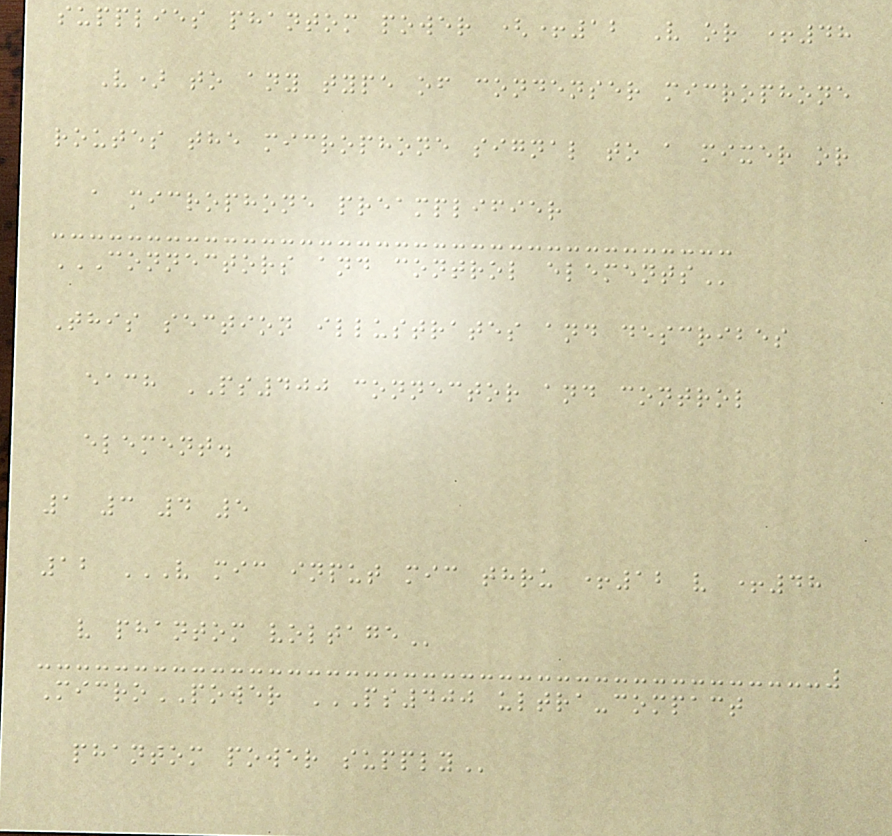supplies phantom power (+12 V or +48
V) to any type of condenser microphone
routes the microphone signal to a mixer or
a microphone preamplifier
CONNECTORS AND CONTROL ELEMENTS
This section illustrates and describes
each PS400 connector and control
element.
1 3 4 5
12 V MIC INPUT MIC THRU +12 V +48
V PHANTOM VOLTAGE
MicroPOWER PS400 ULTRA-COMPACT
PHANTOM POWER SUPPLY
